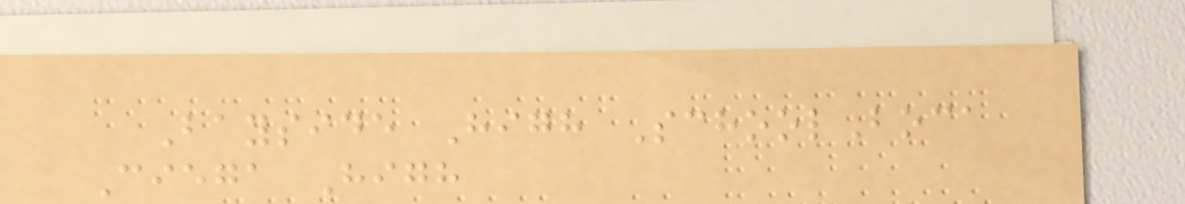Bayside High SchoolBoca
Ciega High
